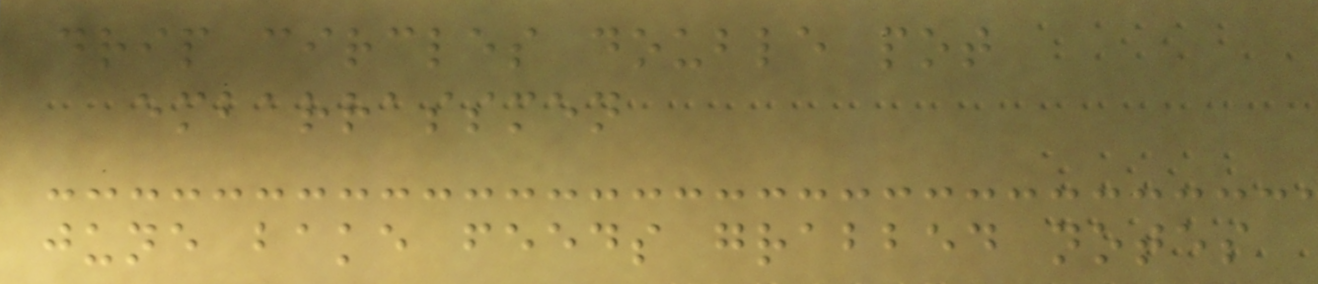drip circles double pot
embarrassmen
june bake feeds grabbed notes
